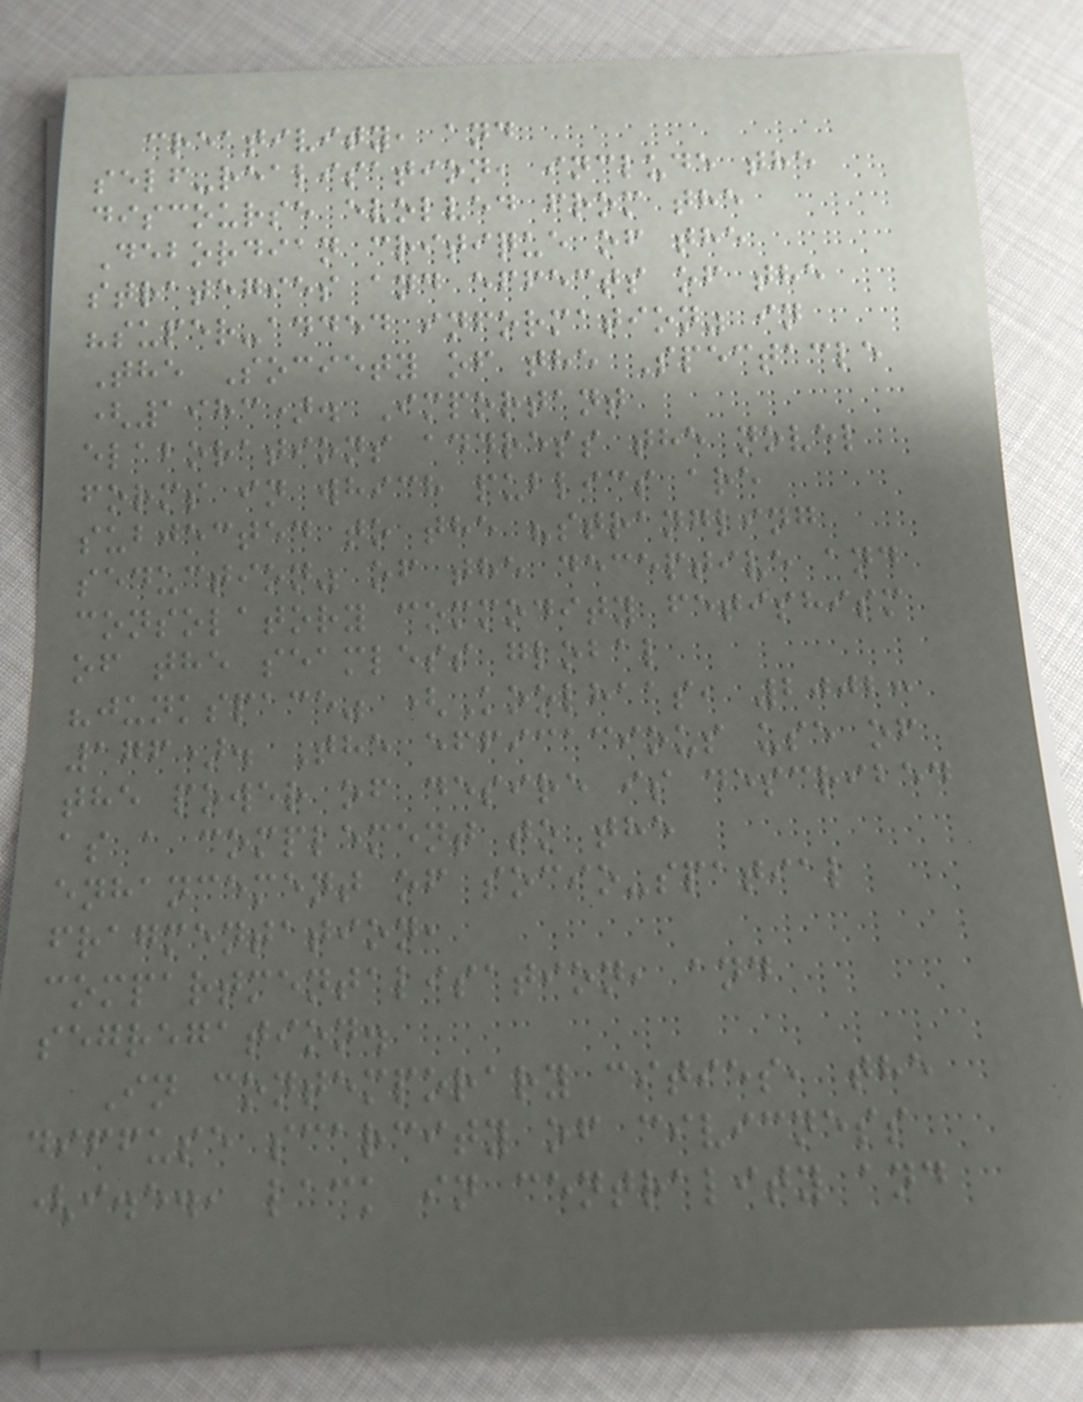creativity, and
self-realisation, include the
discourse evolved from the
Debordian critique of the
strategies and effects of the
"super-added information" in
The Society of the Spectacle
(1983). Important
elaborations address the novel
forms in which publics are
subjected to the "strangling
seduction" of the deceptive and
consolatory commodity fetishism
of the seamless global
"junkspace" (Koolhaas, 2002:
176). The efficacious use of
the power of desire is described
as a complement to the
enhancement of socio-spatial
fragmentation,
compartmentalisation, and
segregation.
In contemporary cities, the
diffuse scarcity of civicness
(i.e., lack in centrality and
